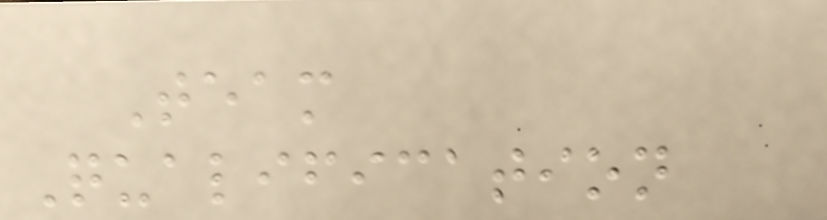Team
Qualification
